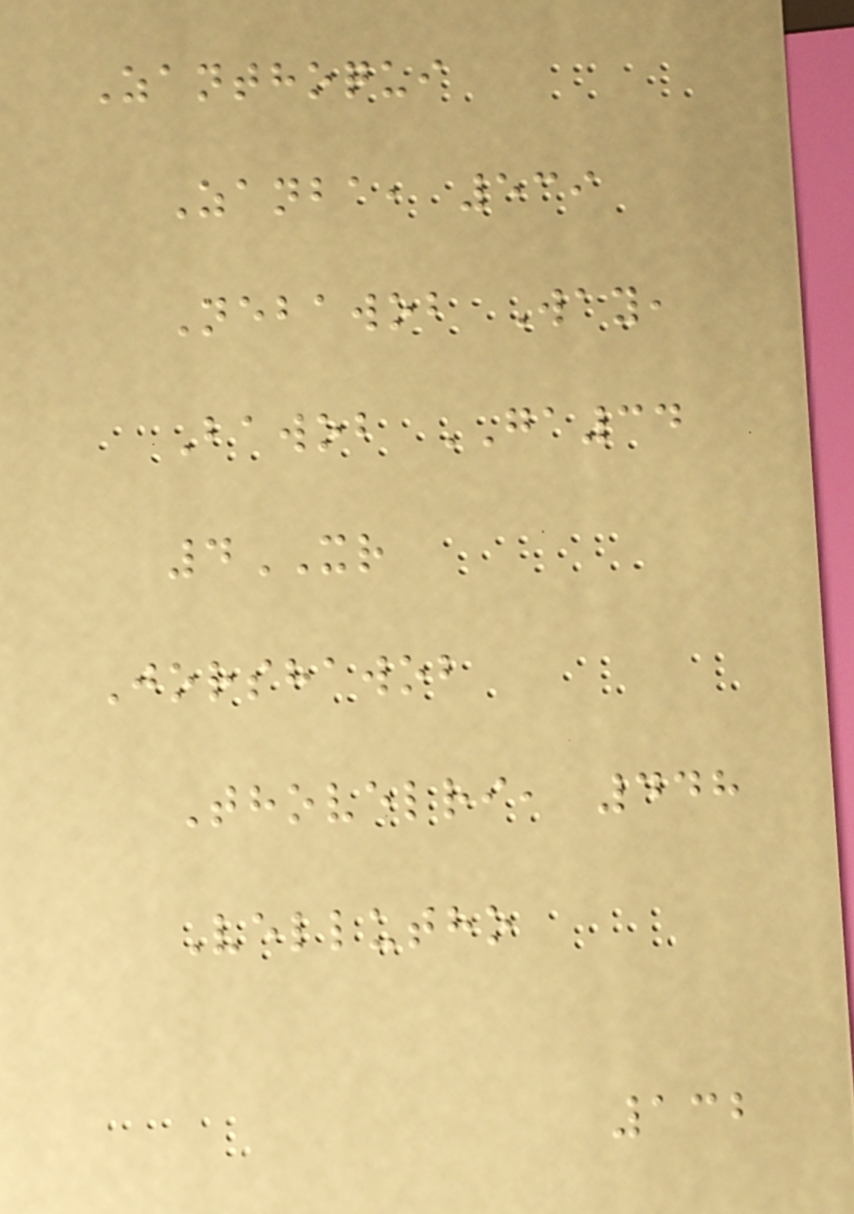Zanthoqui
Zanba, 539
Nebawob Way,
Bawob GA34
4XR
Jorshawob
Thovelri, 448
Vellutho
132
